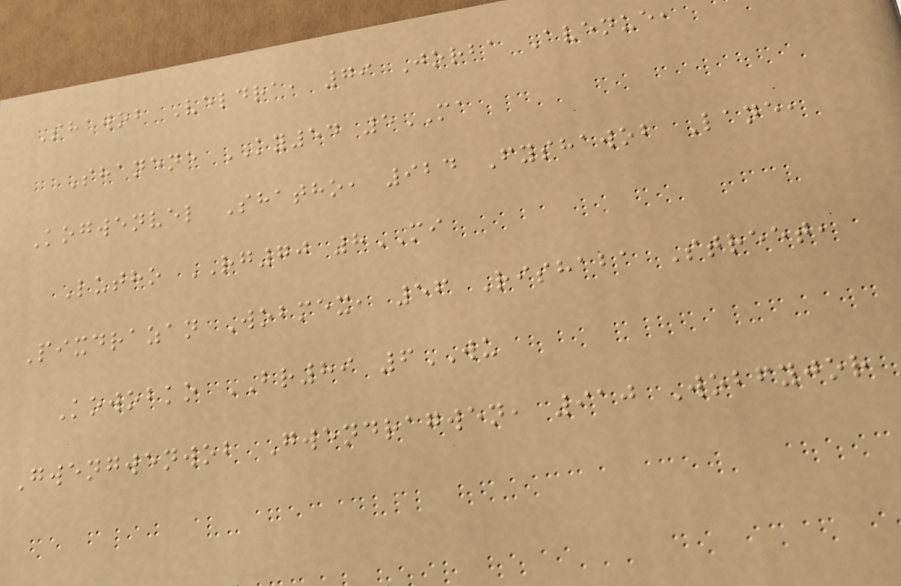Shawob Veldra, 79 Jorba Avenue,
Shanene KY54 5MA
Kogwenvel Shatho, 924 Fyshawob Lane,
Lutho RG70 8MI
Pixdrazan Wobmex, 56 Rishaba Street,
Kowobko BR89 6WU
Gwengwenwob Gwendragwen, 910 Wobfyjor
